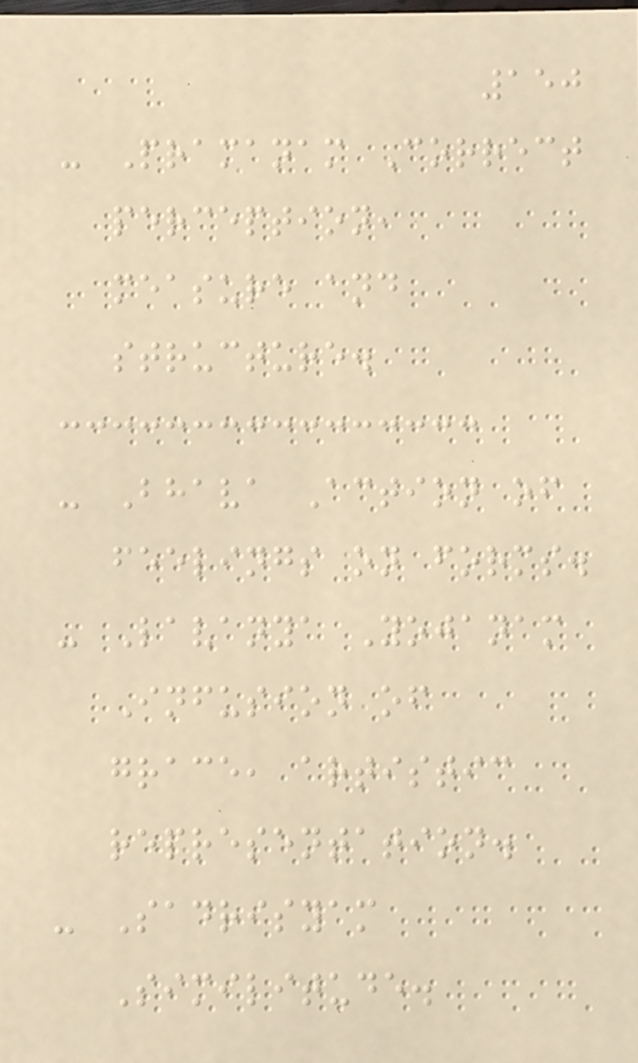150
- Pramanam Correct
perception,
measure and
structure.
- Bhava Action of
feelings on forms.
- Lavanya Yojanam
Infusion of
grace, artistic
representation.
- Sadrisyam
Similitude.
